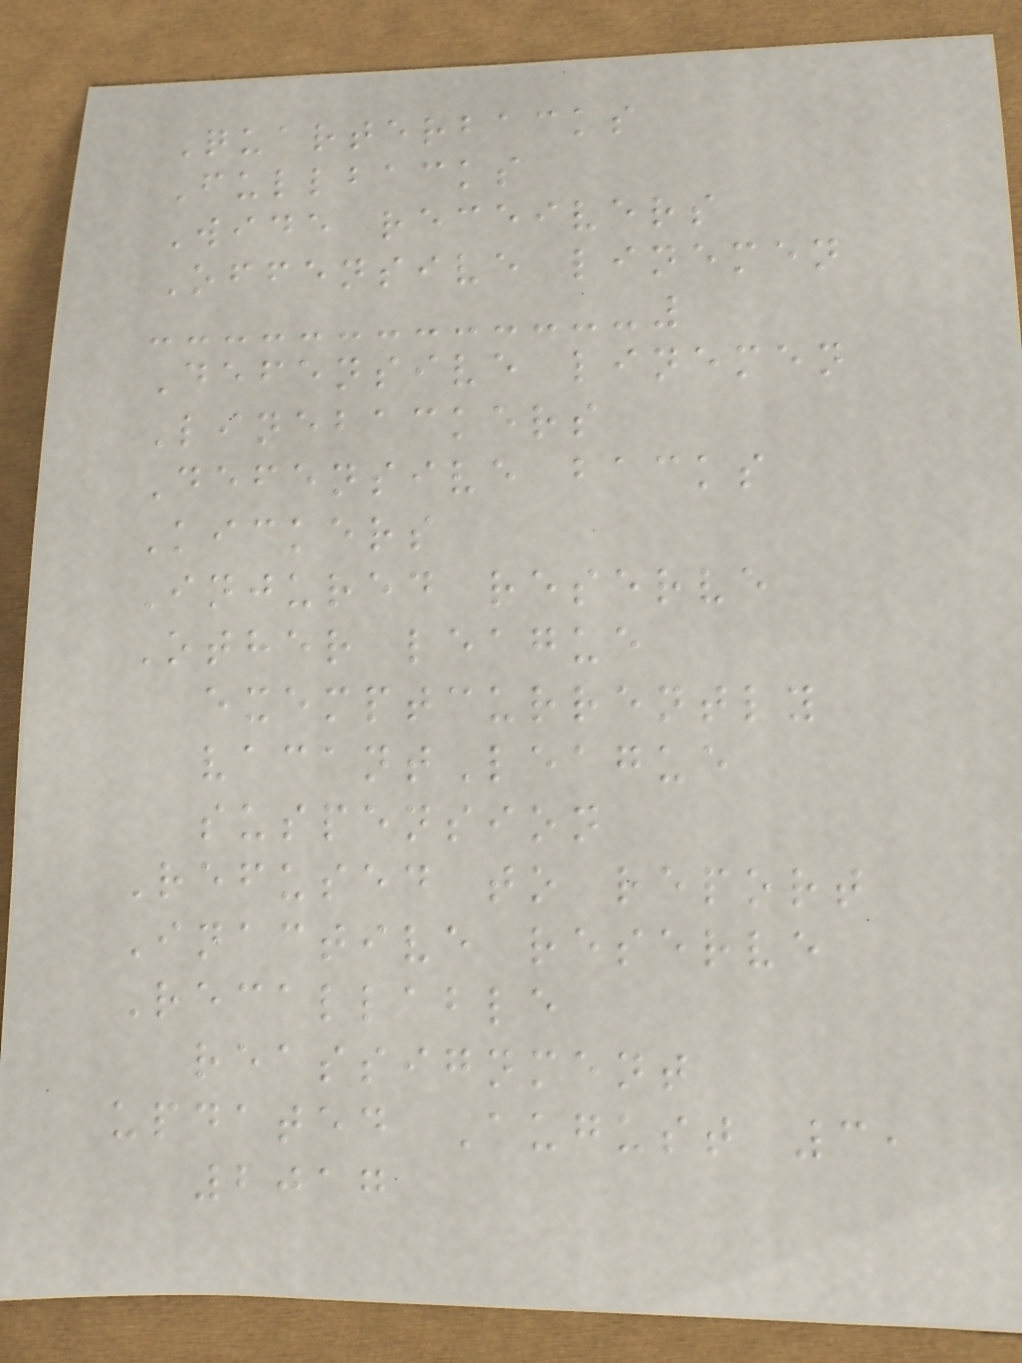Quarterbacks
Fullbacks
Wide receivers
Offensive linemen
Defensive linemen
Linebackers
Defensive backs
Kickers
Injured reserve
Other league
exemptcurrently
vacantLeague
suspension
Refused to report
Inactive reserve
Recallable
reassignment
updated August 3,
2017
